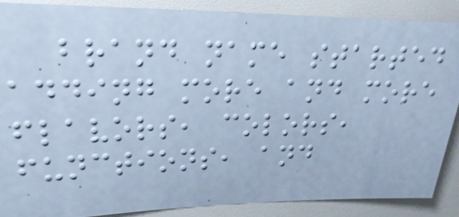brand name started
adding more and more
flavors, colors,
functions, and
